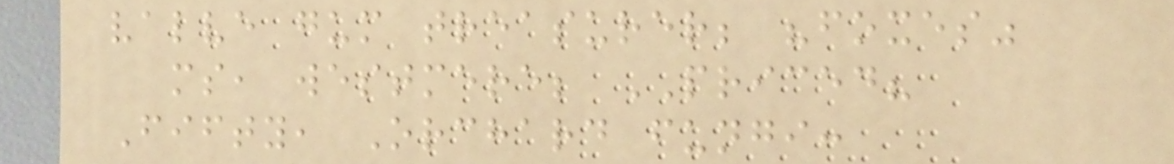valve gum treasurer; "foxes"
ms, westmere; PRICED?
Fifty, Orchard fungi:
